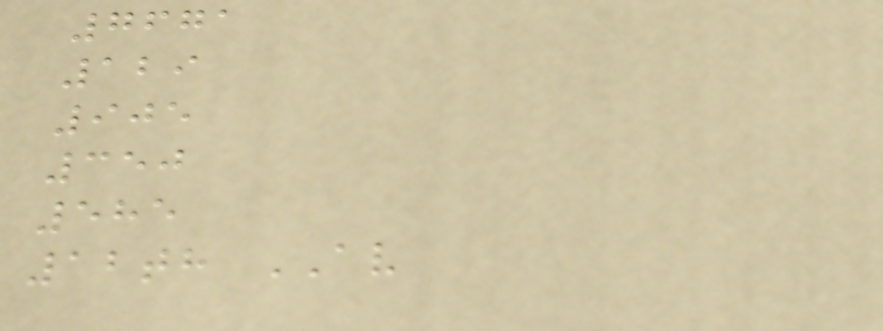7671
129
905
350
585
12th AV
